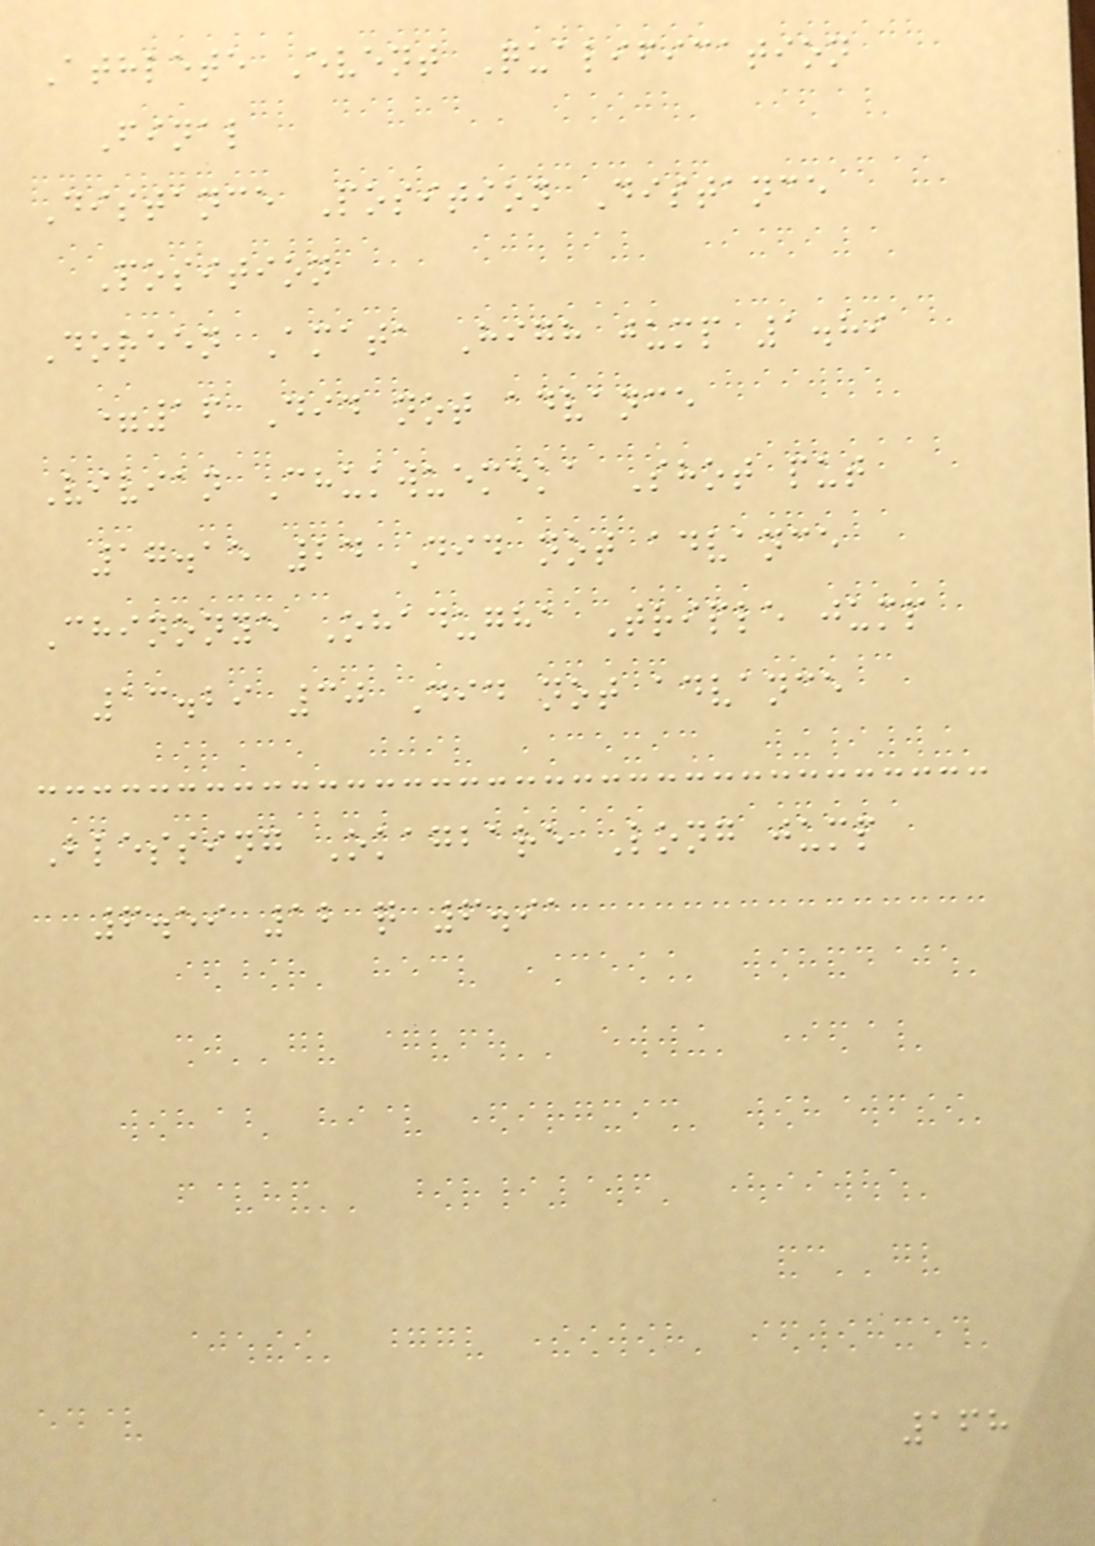Athlete Event Qualification
Final
Distance Position Distance
Position
Doreen Amata High jump 1.89
=16 Did not advance
Vivian Chukwuemeka Shot put
17.15 24 Did not advance
Chinonye Ohadugha Triple jump
13.29 30 Did not advance
Blessing Okagbare Long jump
6.59 12 q 6.91
168
